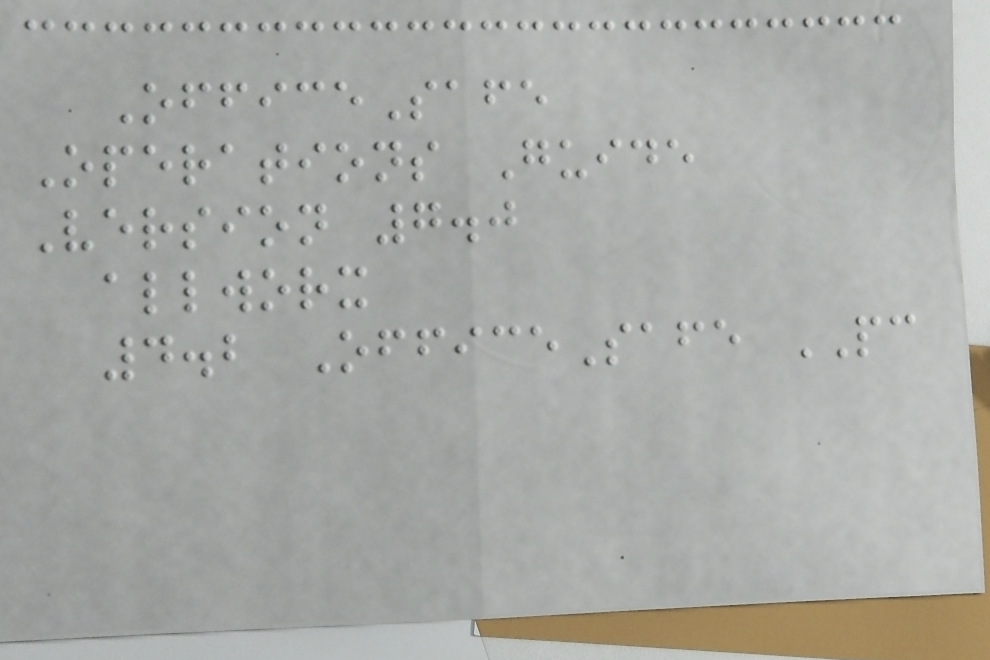OfficeSafe
Operations Guide
Version 7.0
allworx
4.2 OfficeSafe PC
